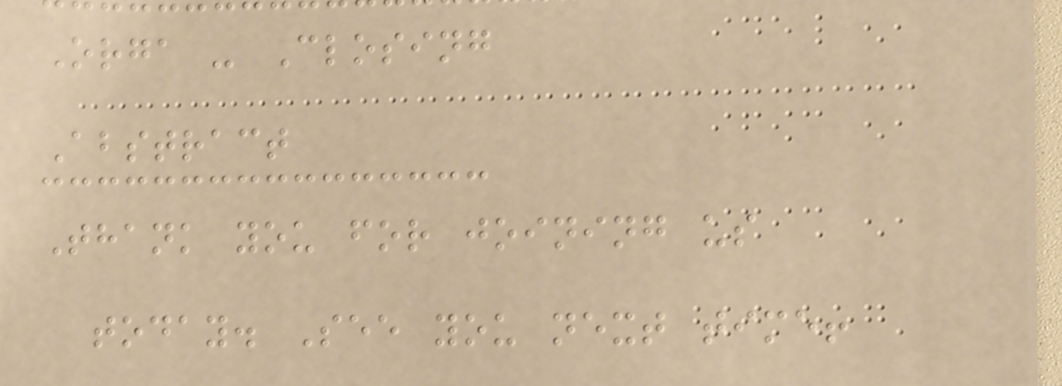Orga - Closing
Abstract
Thank you for joining us
today. See you next time!
